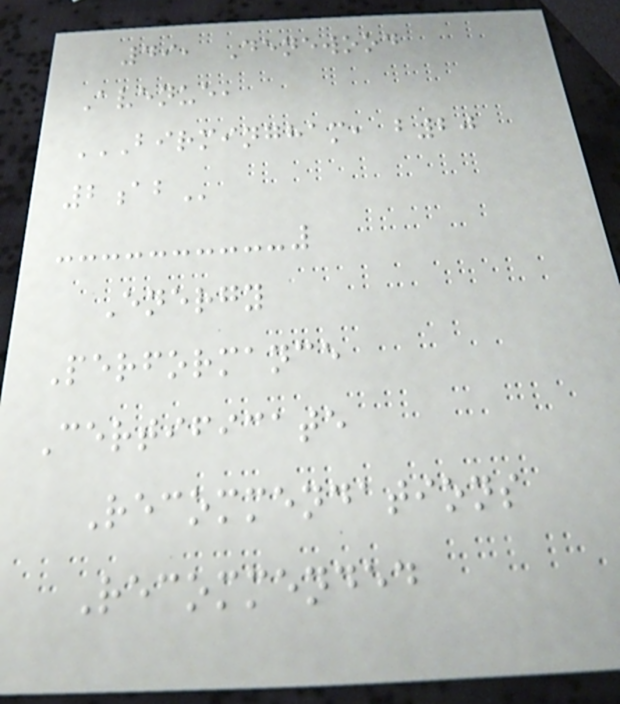49, Denewood
Avenue,
BIRMINGHAM, B20
2AB
Energy
Performance
Certificate
Recommendations
Recommended
